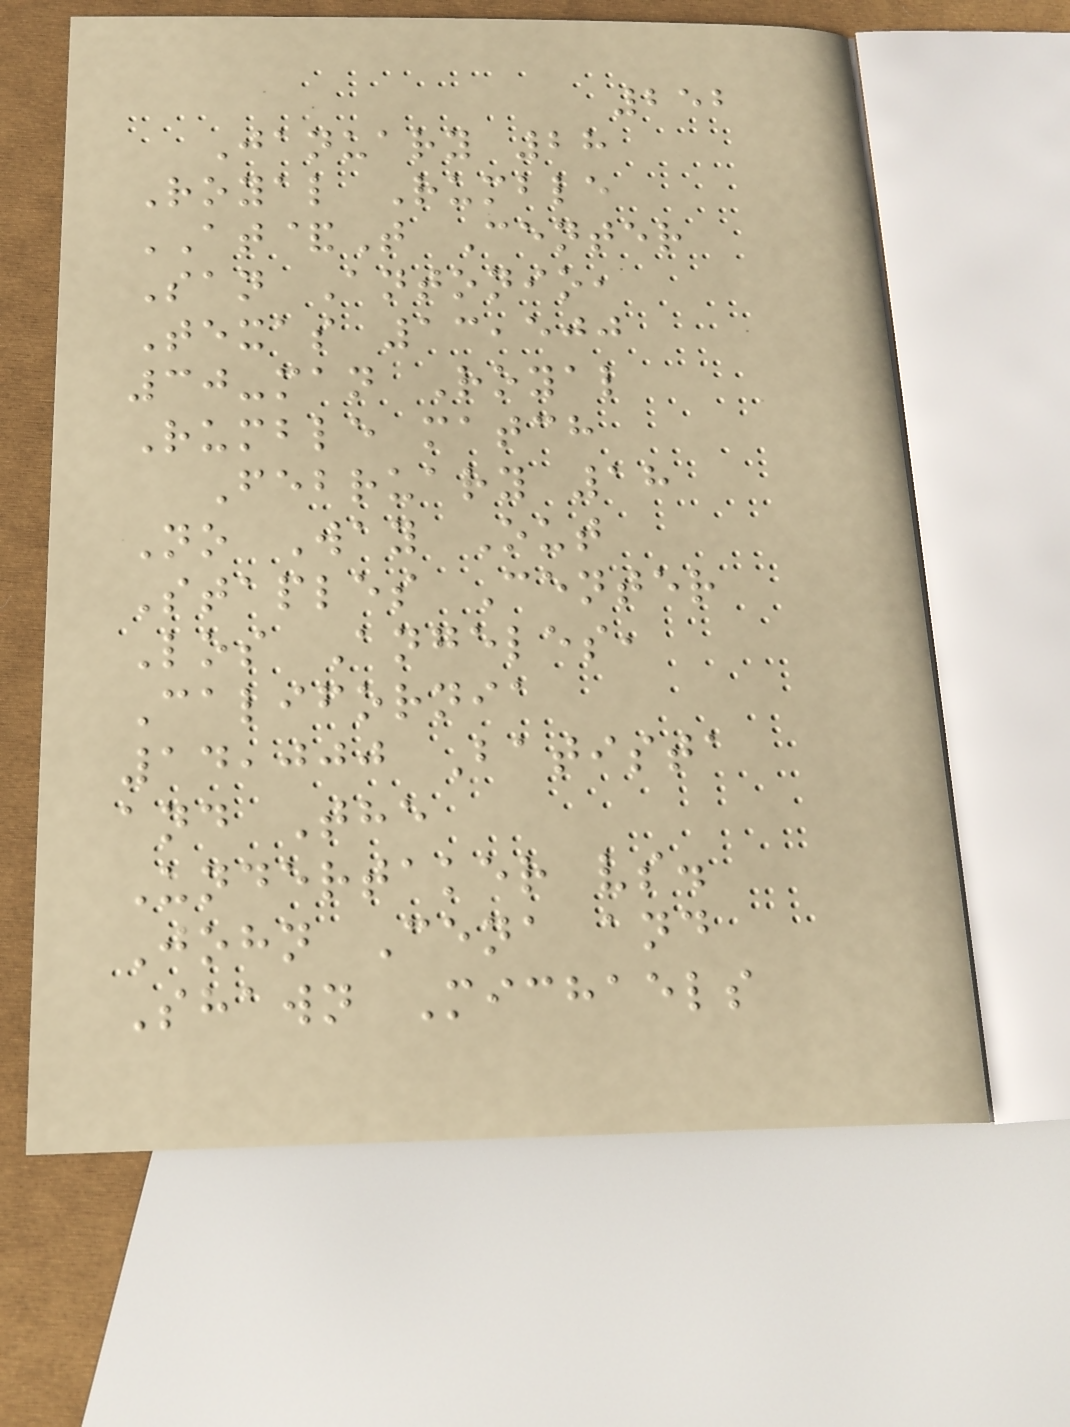252
January 28
Royal Rumble
AT&T Center
San Antonio,
Texas 13,500
30-man Royal
Rumble match
February 18
No Way Out
Staples Center
Los Angeles,
California
14,000 Batista
and The
Undertaker vs.
John Cena and
Shawn Michaels
